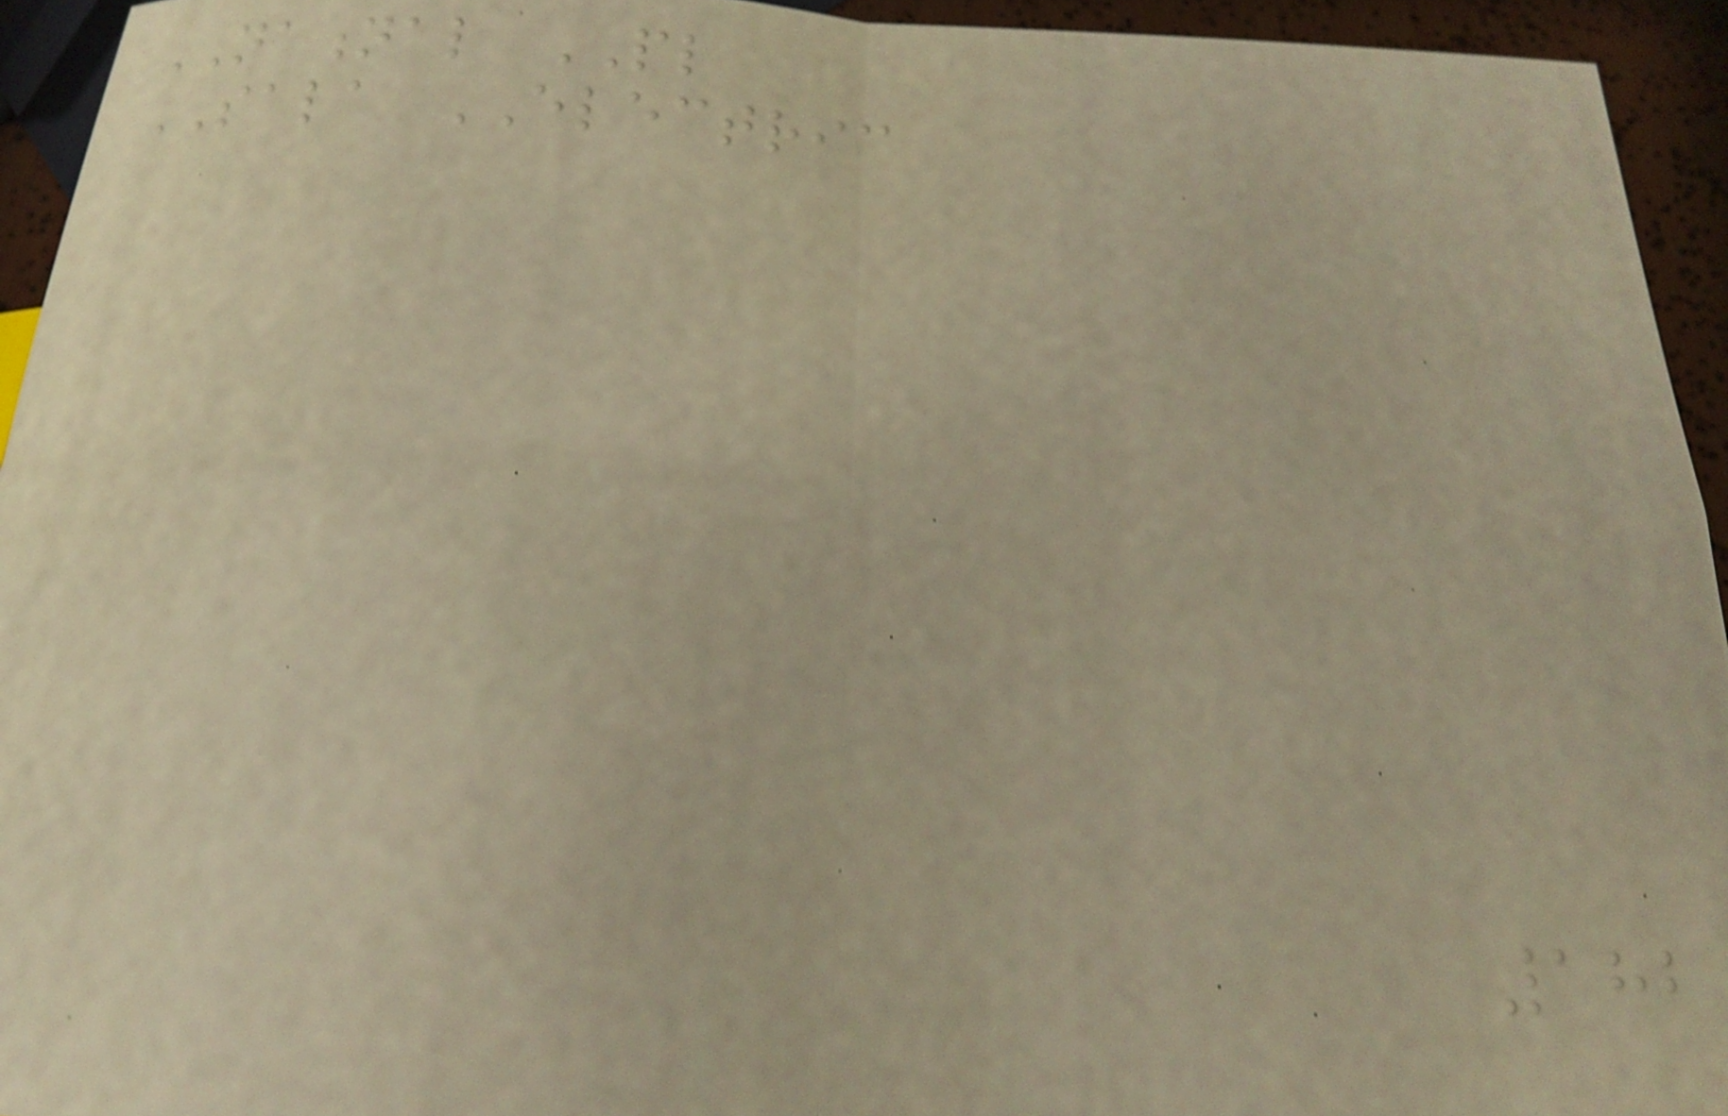NATIONAL PL
SALA ELECTRIC
182
